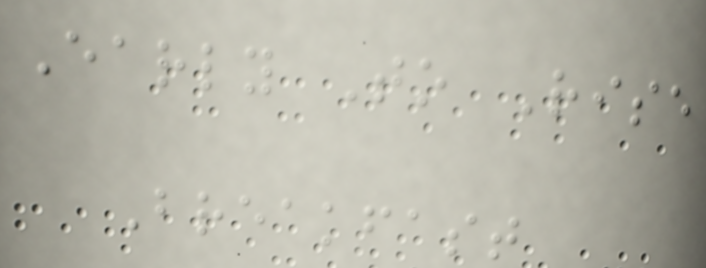Early To Rise
Breakfast
